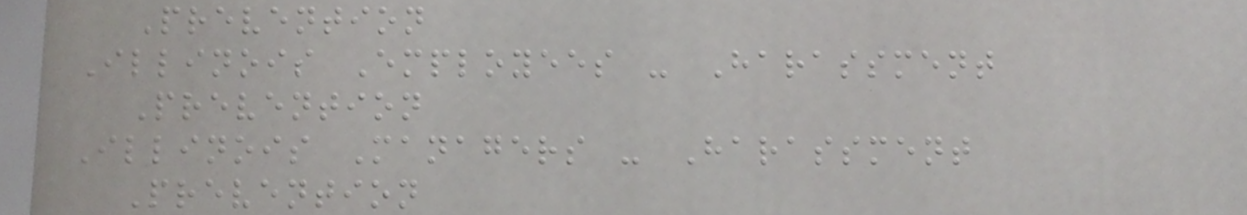Prevention
Illinois Employees - Harassment
Prevention
Illinois Managers - Harassment
Prevention
